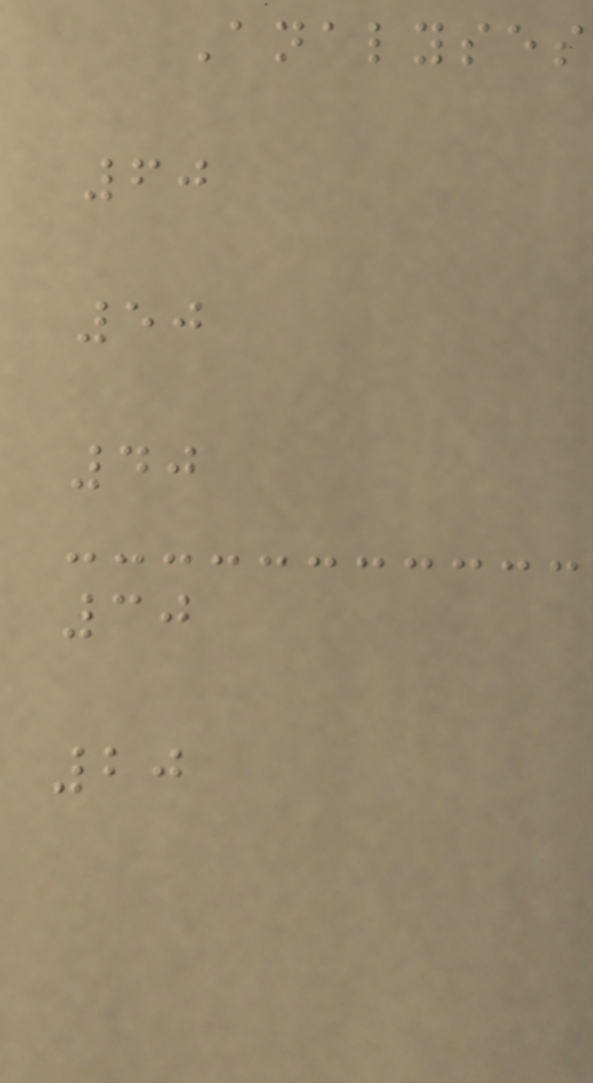Analyses
60
50
40
30
20
